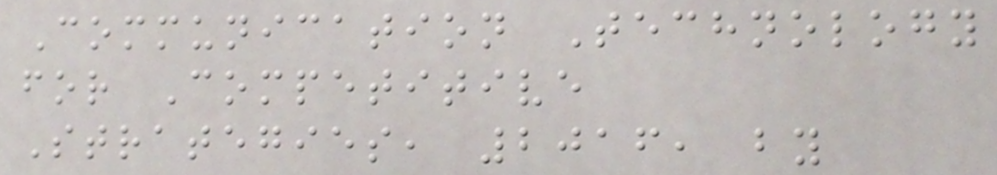Communication Technology
for Competitive
Strategies, 2016, by
